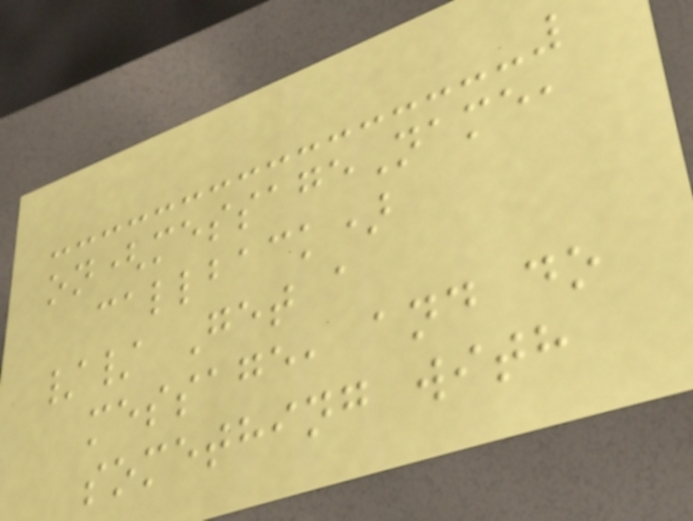on(messageName,
callback)
// Get a
message, and do
something with
